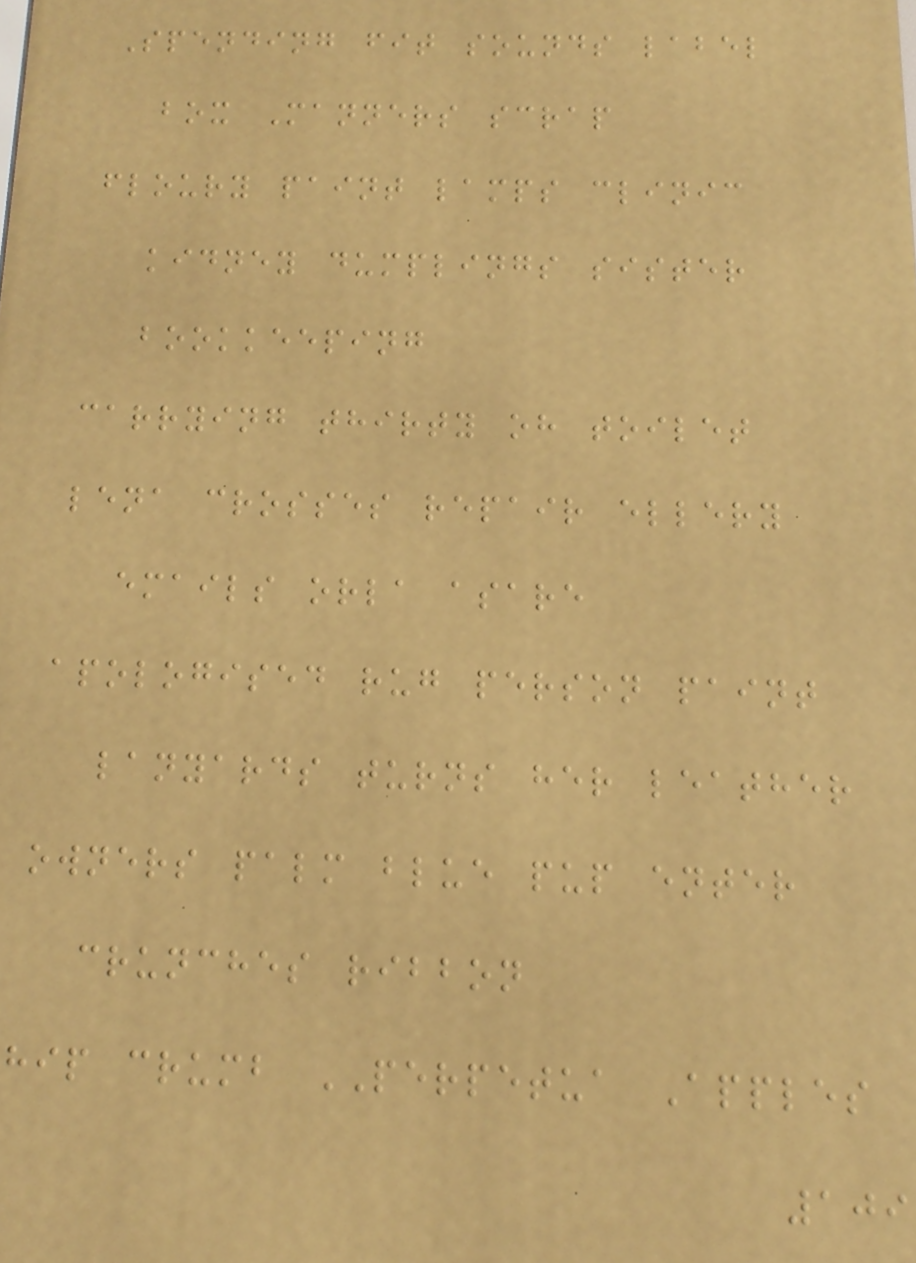Spending fit sounds label
box Manners scrap
floury paint lamps clinic
kidney dumplings sister
bookkeeping
carrying thirty oh toilet
lena crosses repair ellery
emails orla asare
apologised rug person paint
lanyards turns her leather
owners palm blue pup enter
crunches ribbon
hip crumb PERPETUA Apples
109
